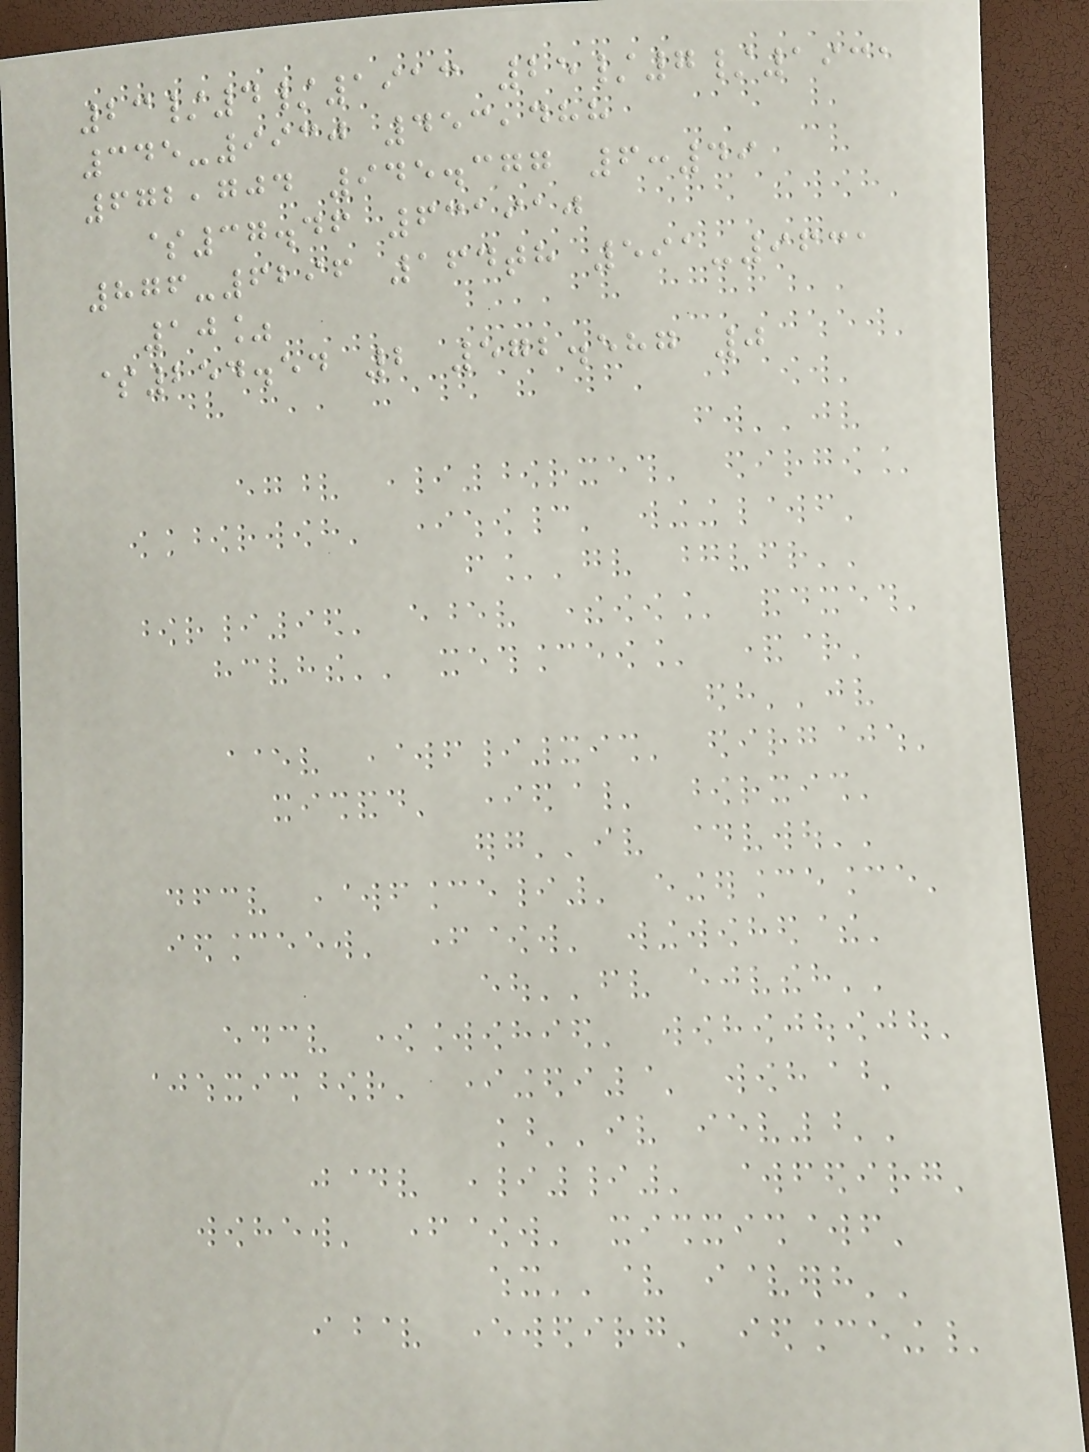23/4/1913 25/7/1931
345-9930 453,488
672,704 945.377 6:49
$37.46 631910
876-6296 164th 591-9631
10%
$254.54 2 572.587 0
